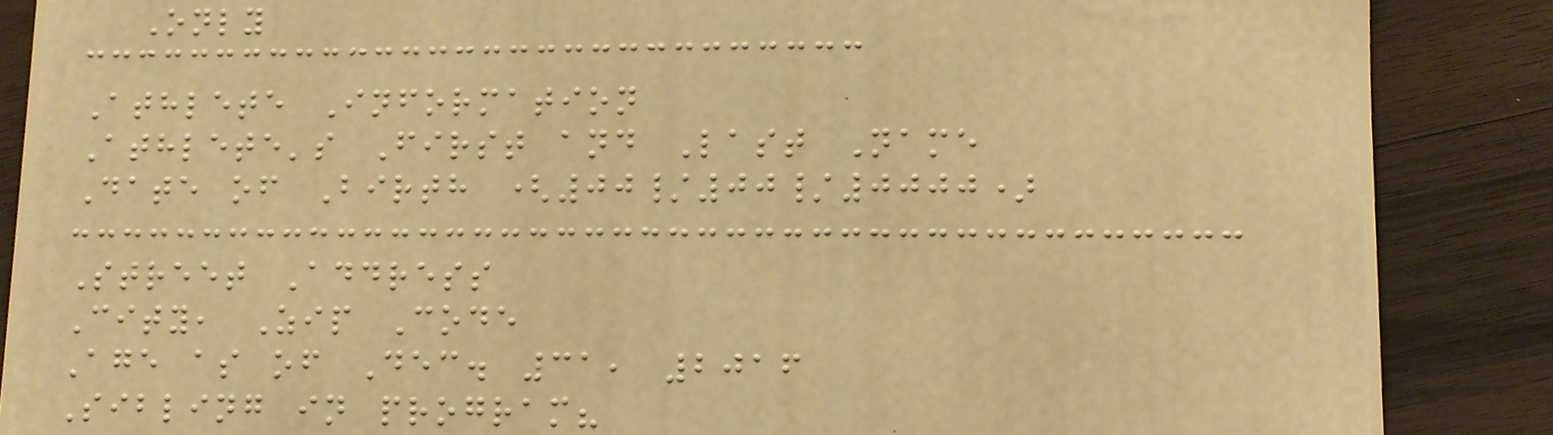Only
Athlete Information
Athlete's First and Last Name
Date of Birth (00/00/0000)
Street Address
City, Zip Code
Age as of Dec. 31, 2016
Sibling in program?
